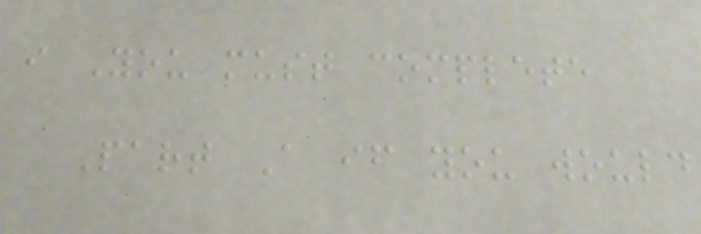i You must complete
Part A if you would
